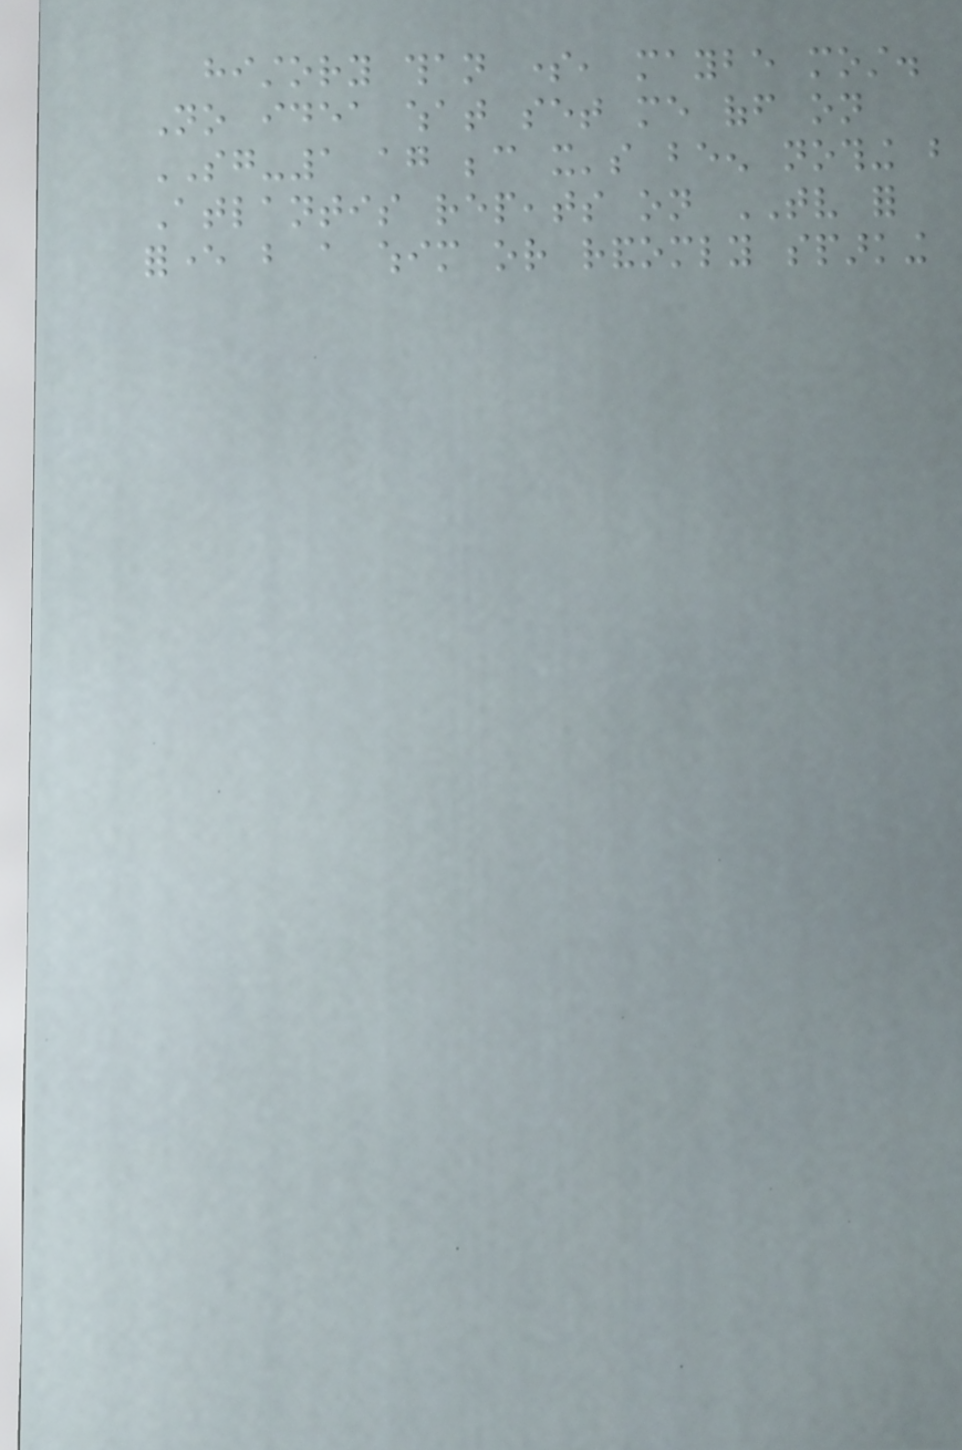history than some, maybe most.
No idea what set me off on
SG-1 again because it's been nothing but
Atlantis repeats on TV for
forever but a whim or randomly sparking
